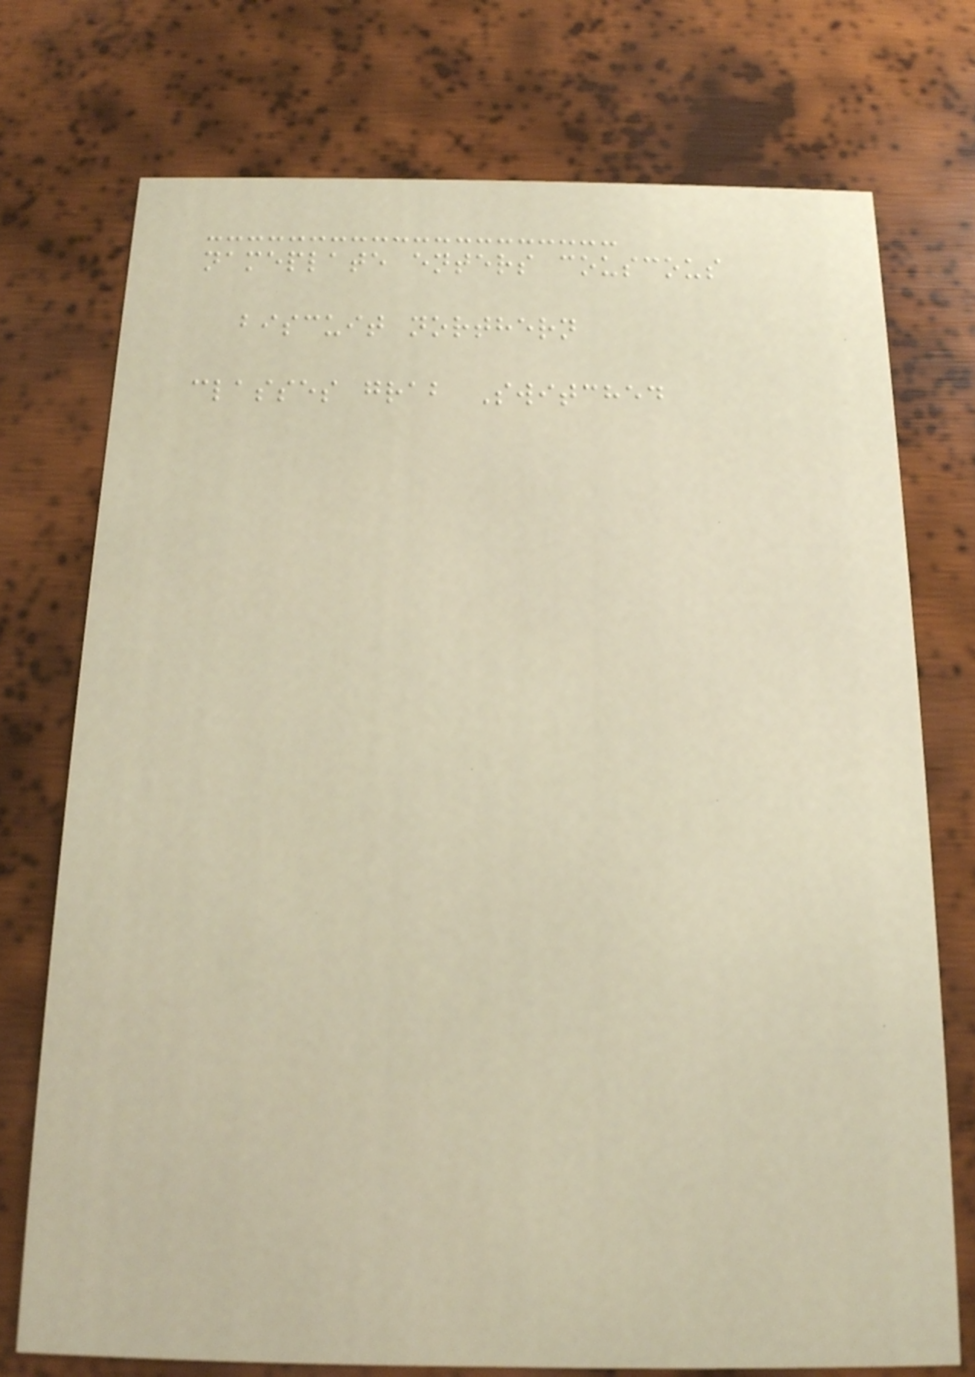nameplate enters couscous
biscuit northern
classes grab Switched
